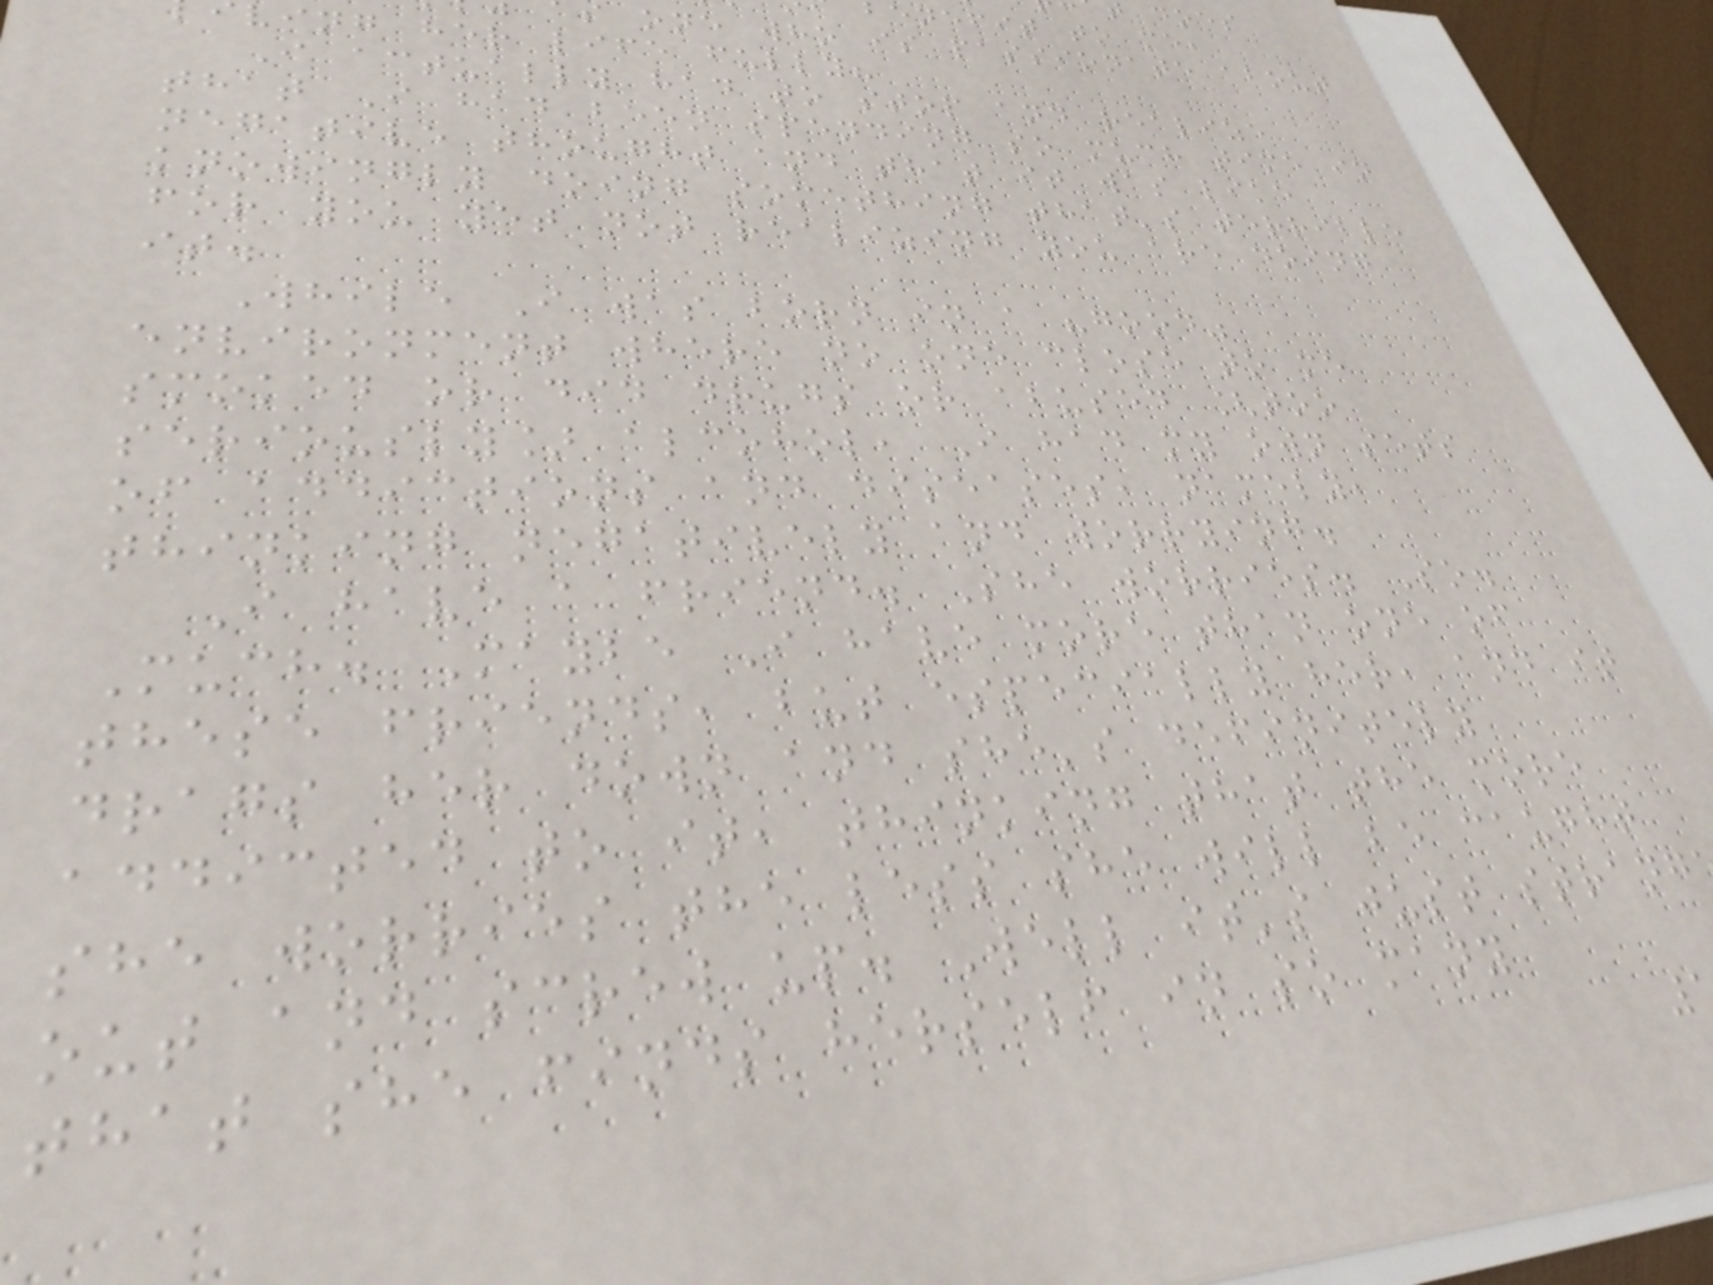enefit to me,
s one who is passionate about
ving her life fully?
I actually had to stop and realize
that I had been spending so much time in
negative thought and that it was like
knowingly doing something that's terrible
for you yet not realizing you are doing
it.
While I was born in a "good"
environment where no one close to me
smoked or did drugs or abused [too
seriously] alcohol, I had my own sets
of addictions and diseases, namely,
thinking negatively and worrying.
I have a friend. She worries. So.
Much. Maybe I have more than one of
these friends, but especially her, and it
drags her down and she's definitely
addicted to it, thinking that the more
she worries the less she will be caught
out and screw up. Well it's just strang
that she finds herself in so many
